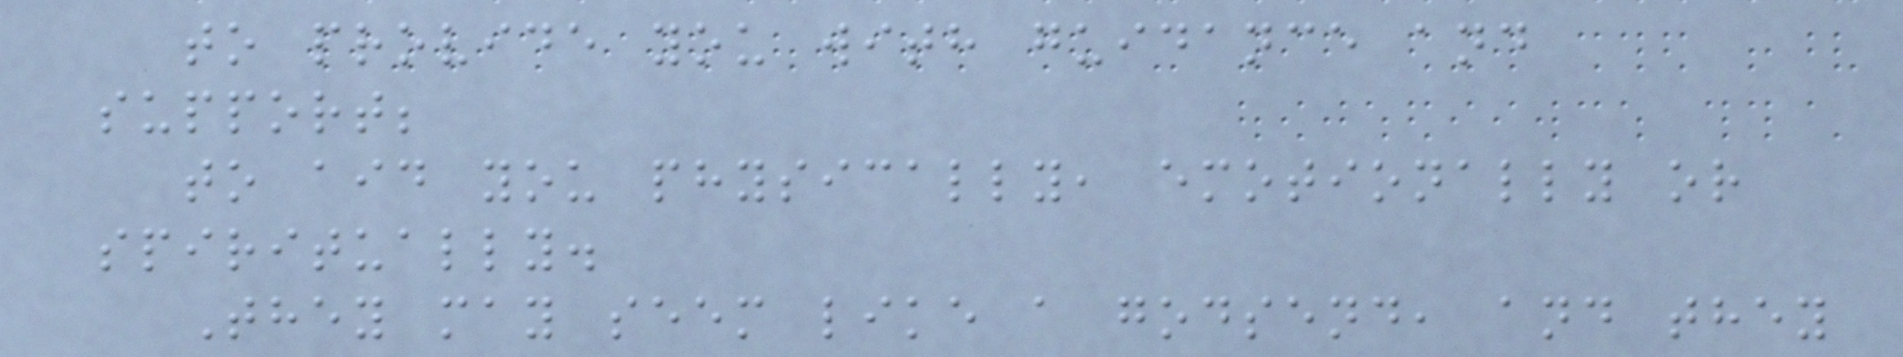to provide you with guidance and
support;
to aid you physically, emotionally or
spiritually.
They may seem like a godsend, and they
